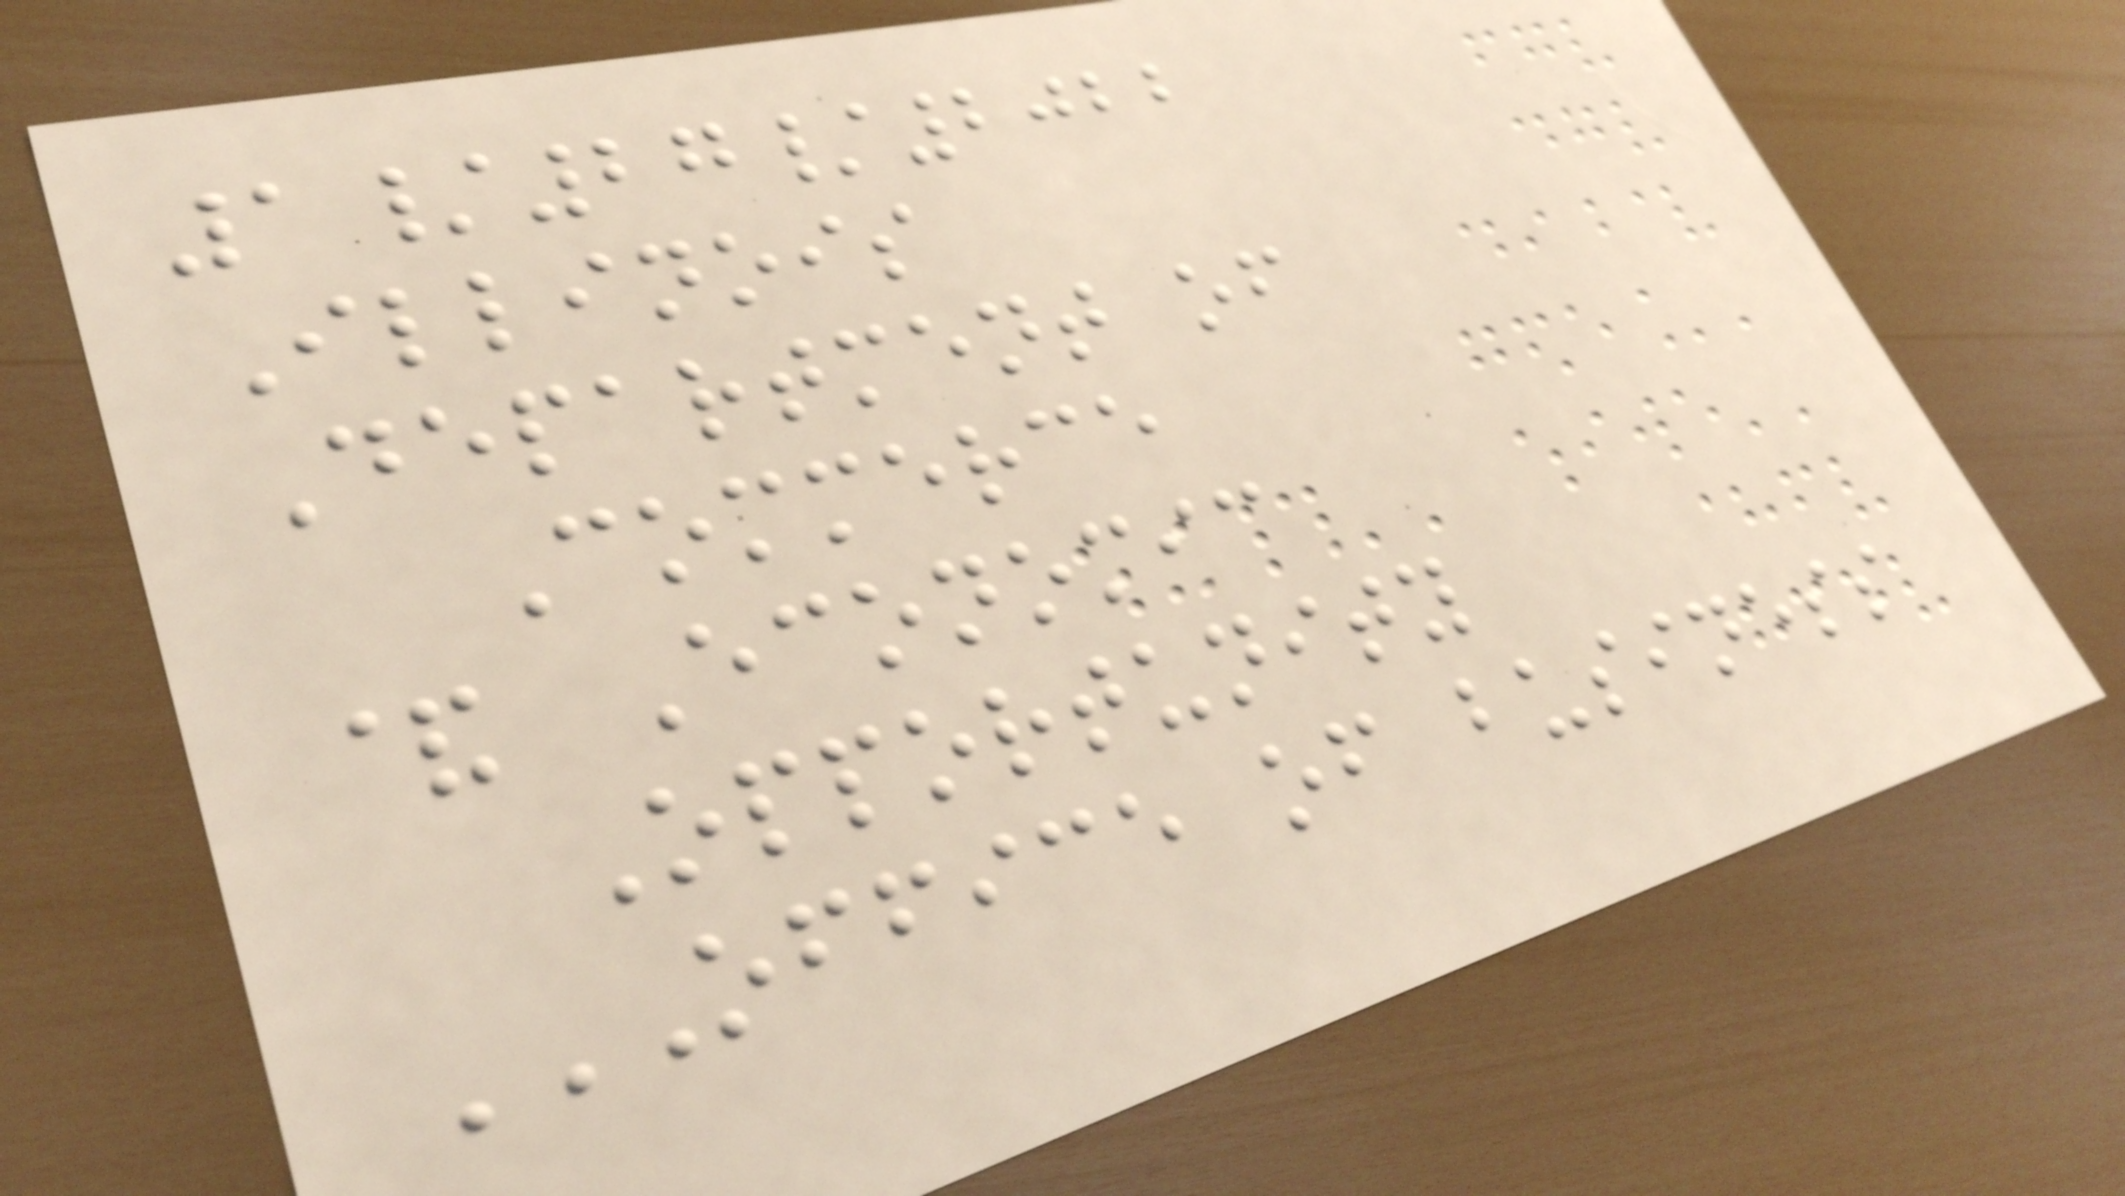1/27/2022
Illinois
Department of
Commerce
& Economic
Opportunity
OFFICE OF BUSINESS
